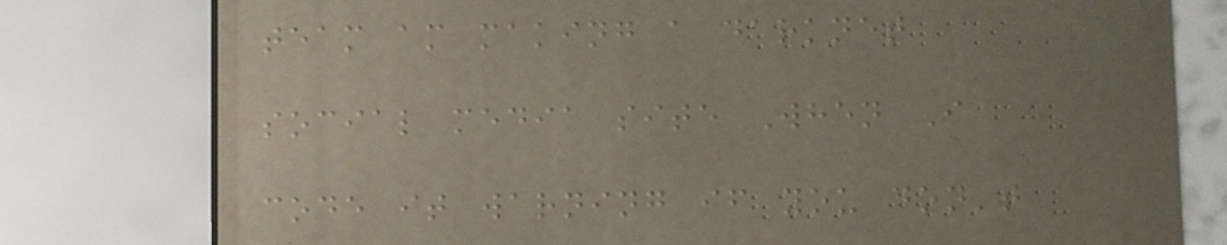team am making a darknet
social media site When I
code it warning if you don't
